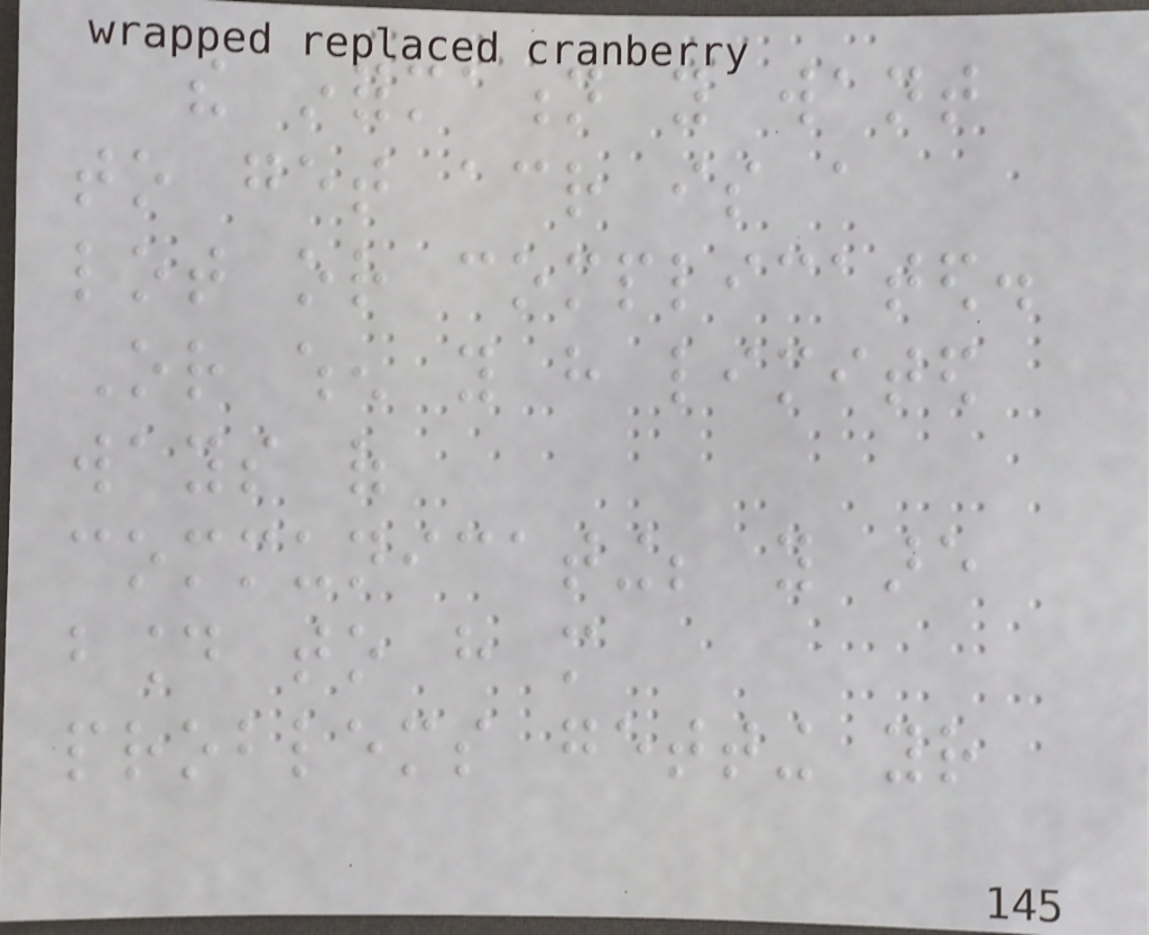the information you want
to get across is a
lot or complicated.
Or when you have limited
ways of
communicating; you are
bound to have more
problems getting your
